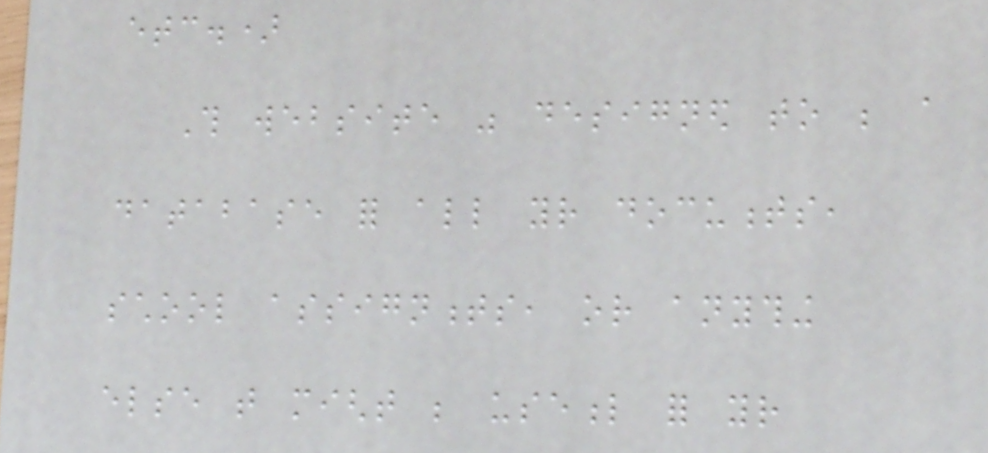etc.)
This website was designed to be a
database for all your documents,
school assignments, or anything
else that might be useful for your
